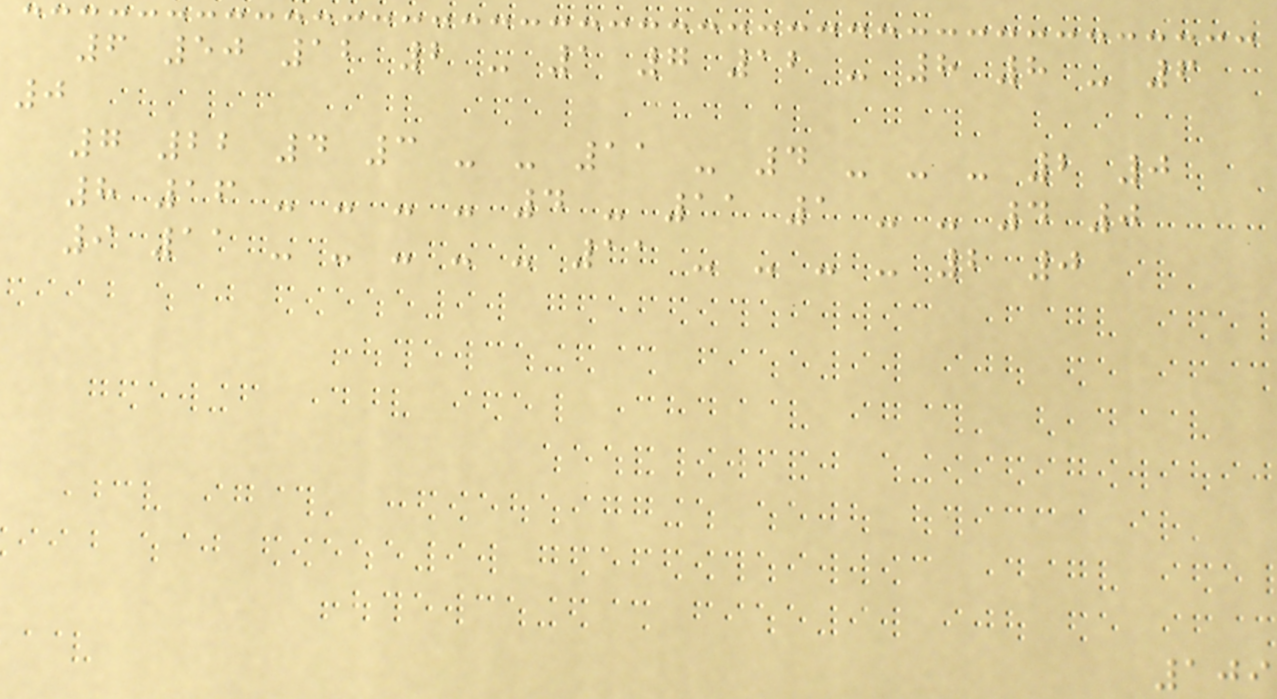6 50 12 2 - 1 7 12 - 8 8 - 6
0
7 22 4 3 - - 11 - 4 - - - 2 0
8 16 - - - - 4 - 11 1 - - 4 0
9 11 - - - - - 11 - - - - 2 0
109
